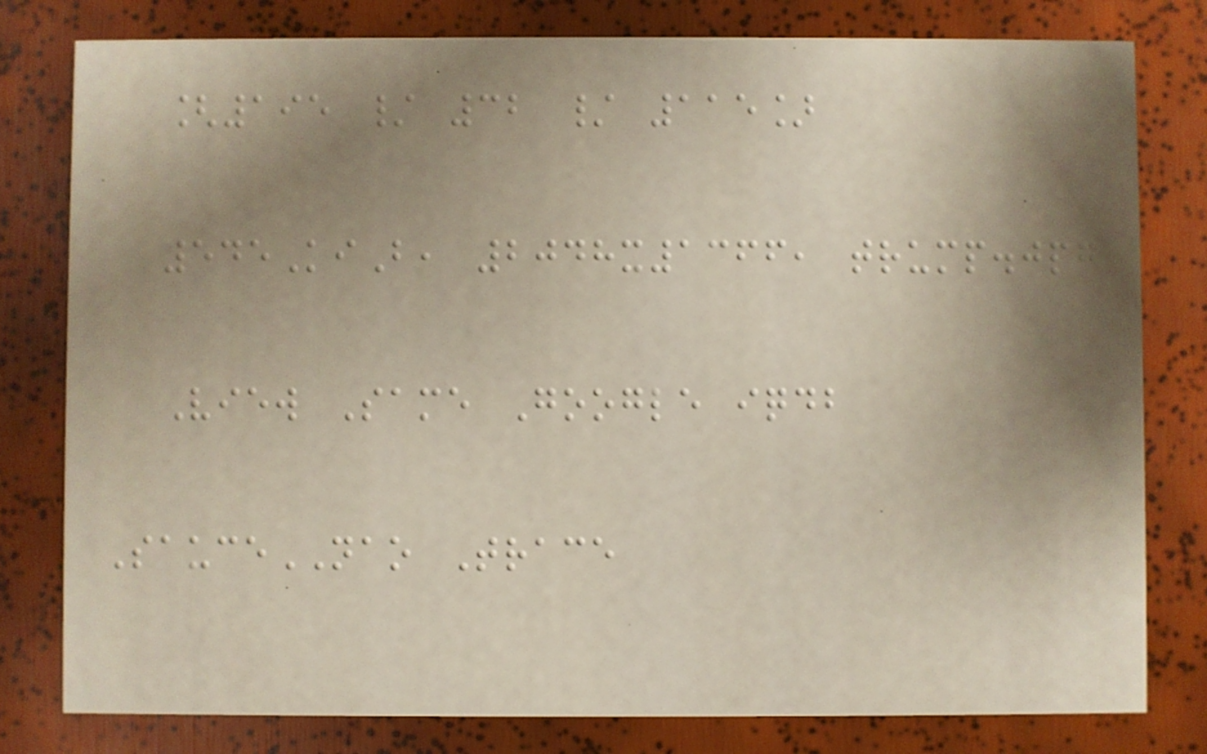[195 / 32 / 115]
545KiB, 2048x1366, trump.jpg
View Same Google iqdb
SauceNAO Trace
